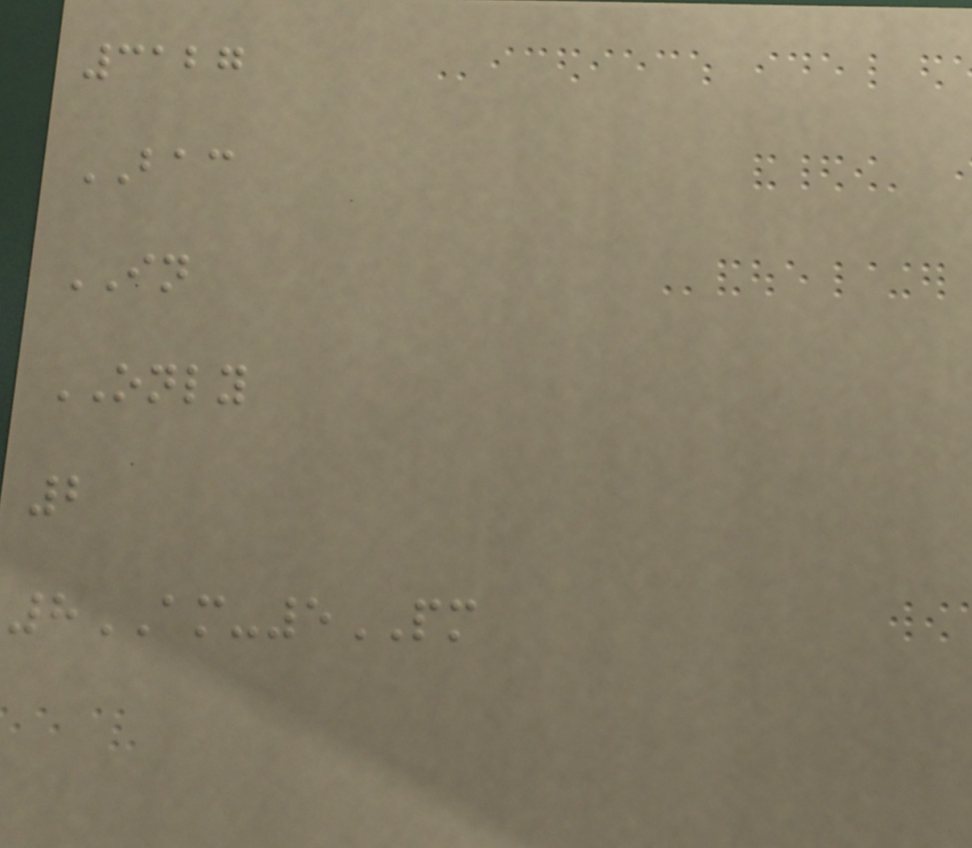3127
BAC
IN
ONLY
2
8AM-5PM
